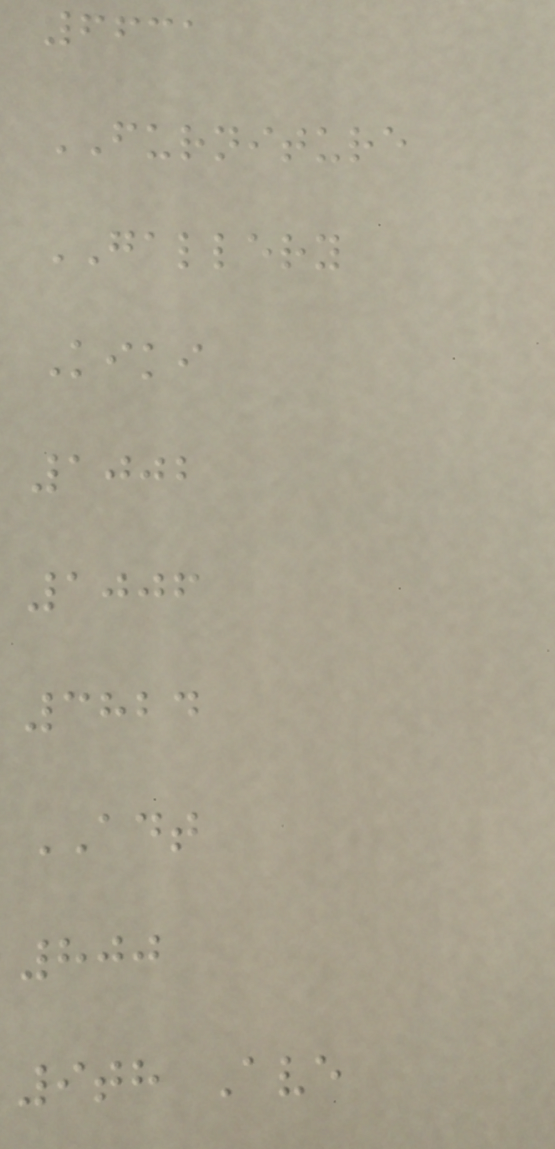6631
FURNITURE
GALLERY
Kiki
1002
1006
3824
ADT
800
9th Ave
